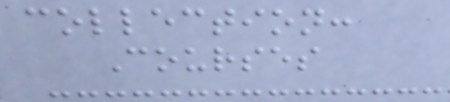collection:
Courses
